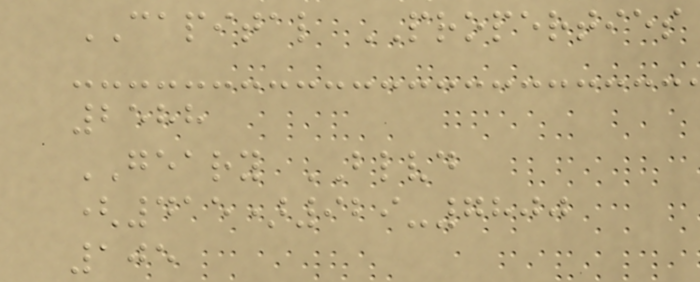CAPITAL PROPERTIES
2588
GEARY BLVD
(415)929-7800
105
